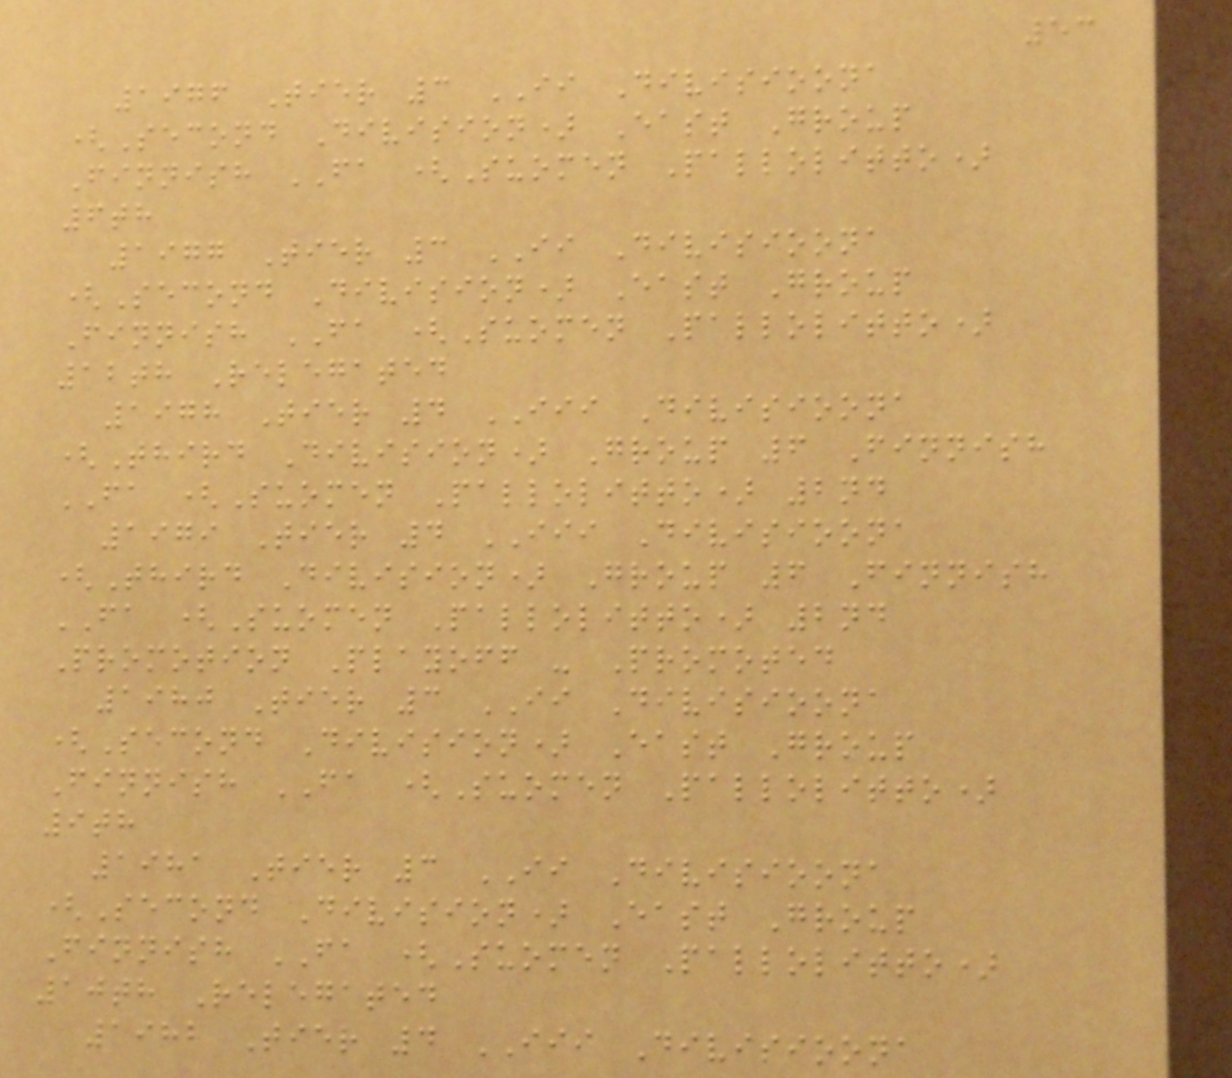53
1976 Tier 3 II Divisioona
(Second Division) East Group
Finnish FA (Suomen Pallolitto)
6th
1977 Tier 3 II Divisioona
(Second Division) East Group
Finnish FA (Suomen Pallolitto)
12th Relegated
1978 Tier 4 III Divisioona
(Third Division) Group 6 Finnish
FA (Suomen Pallolitto) 2nd
1979 Tier 4 III Divisioona
(Third Division) Group 6 Finnish
FA (Suomen Pallolitto) 2nd
Promotion Playoff - Promoted
1980 Tier 3 II Divisioona
(Second Division) East Group
Finnish FA (Suomen Pallolitto)
9th
1981 Tier 3 II Divisioona
(Second Division) East Group
Finnish FA (Suomen Pallolitto)
10th Relegated
1982 Tier 4 III Divisioona
